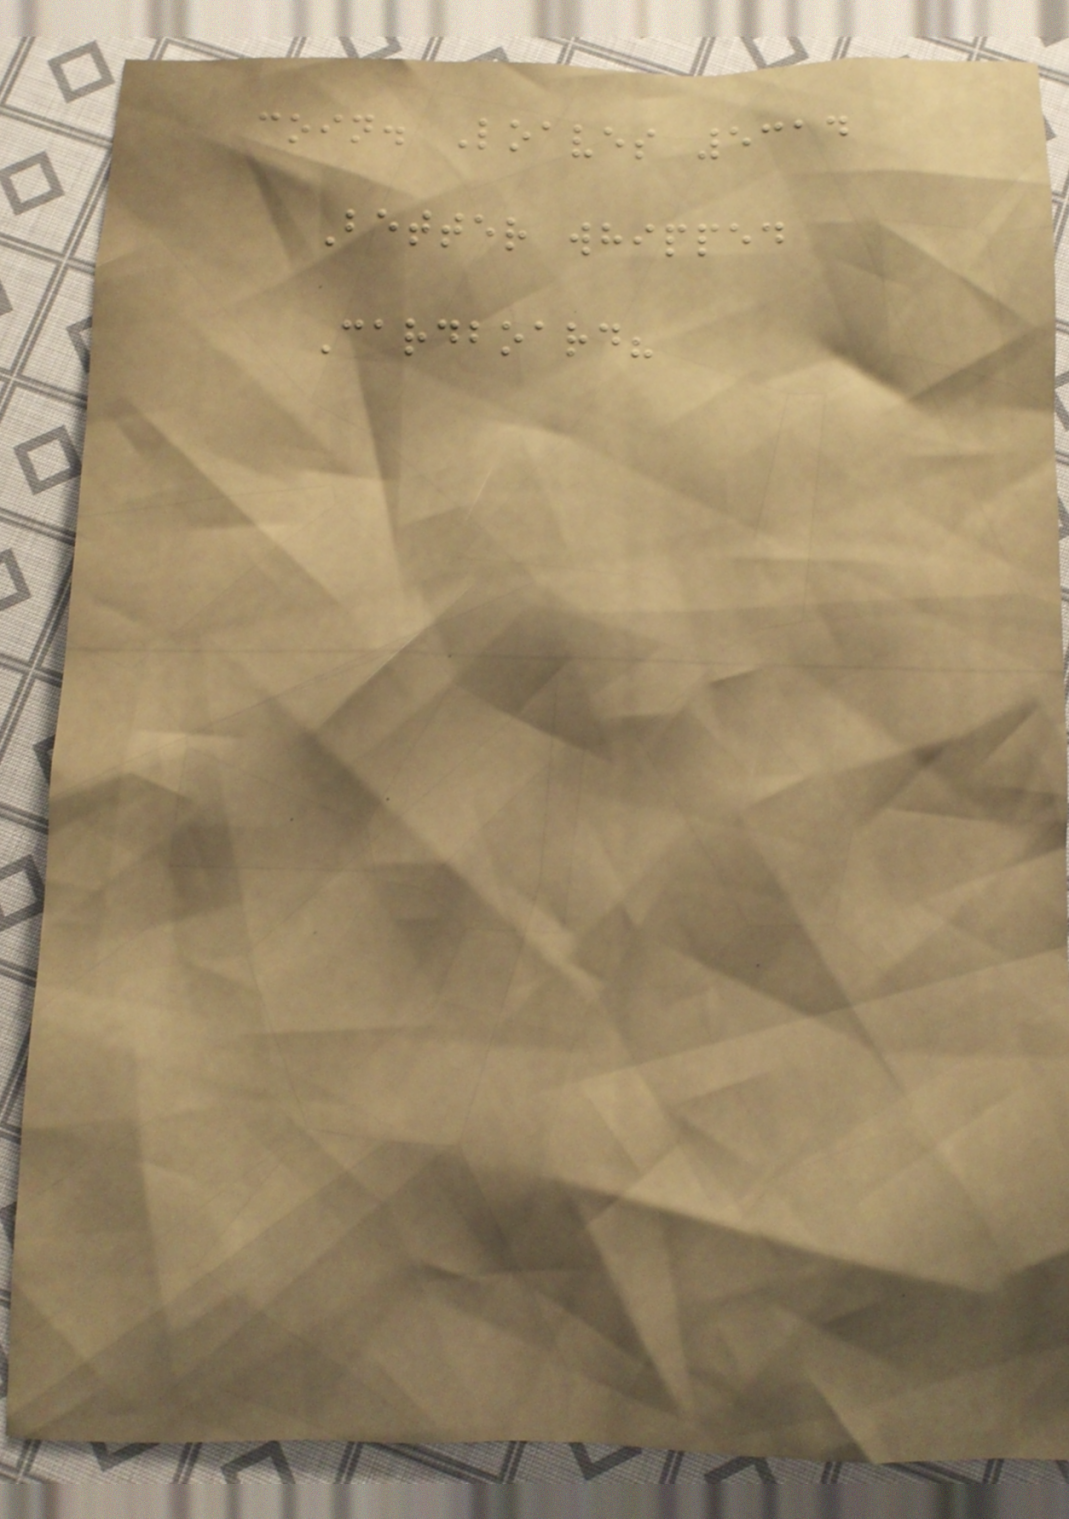coin. Loaves 5314
Better whipped
Cardboard?
